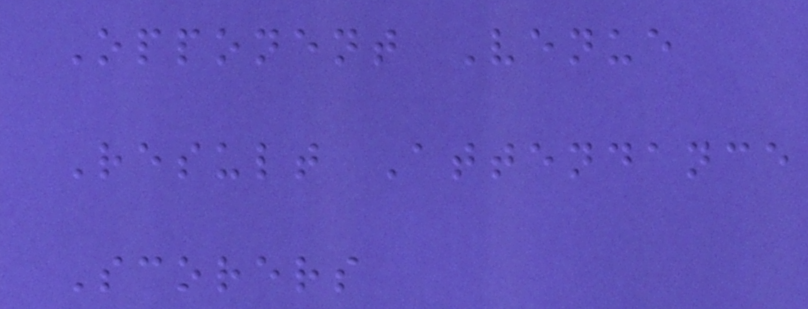Opponent Venue
Result Attendance
Scorers
